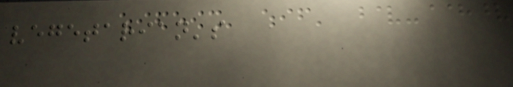vegetarian's
